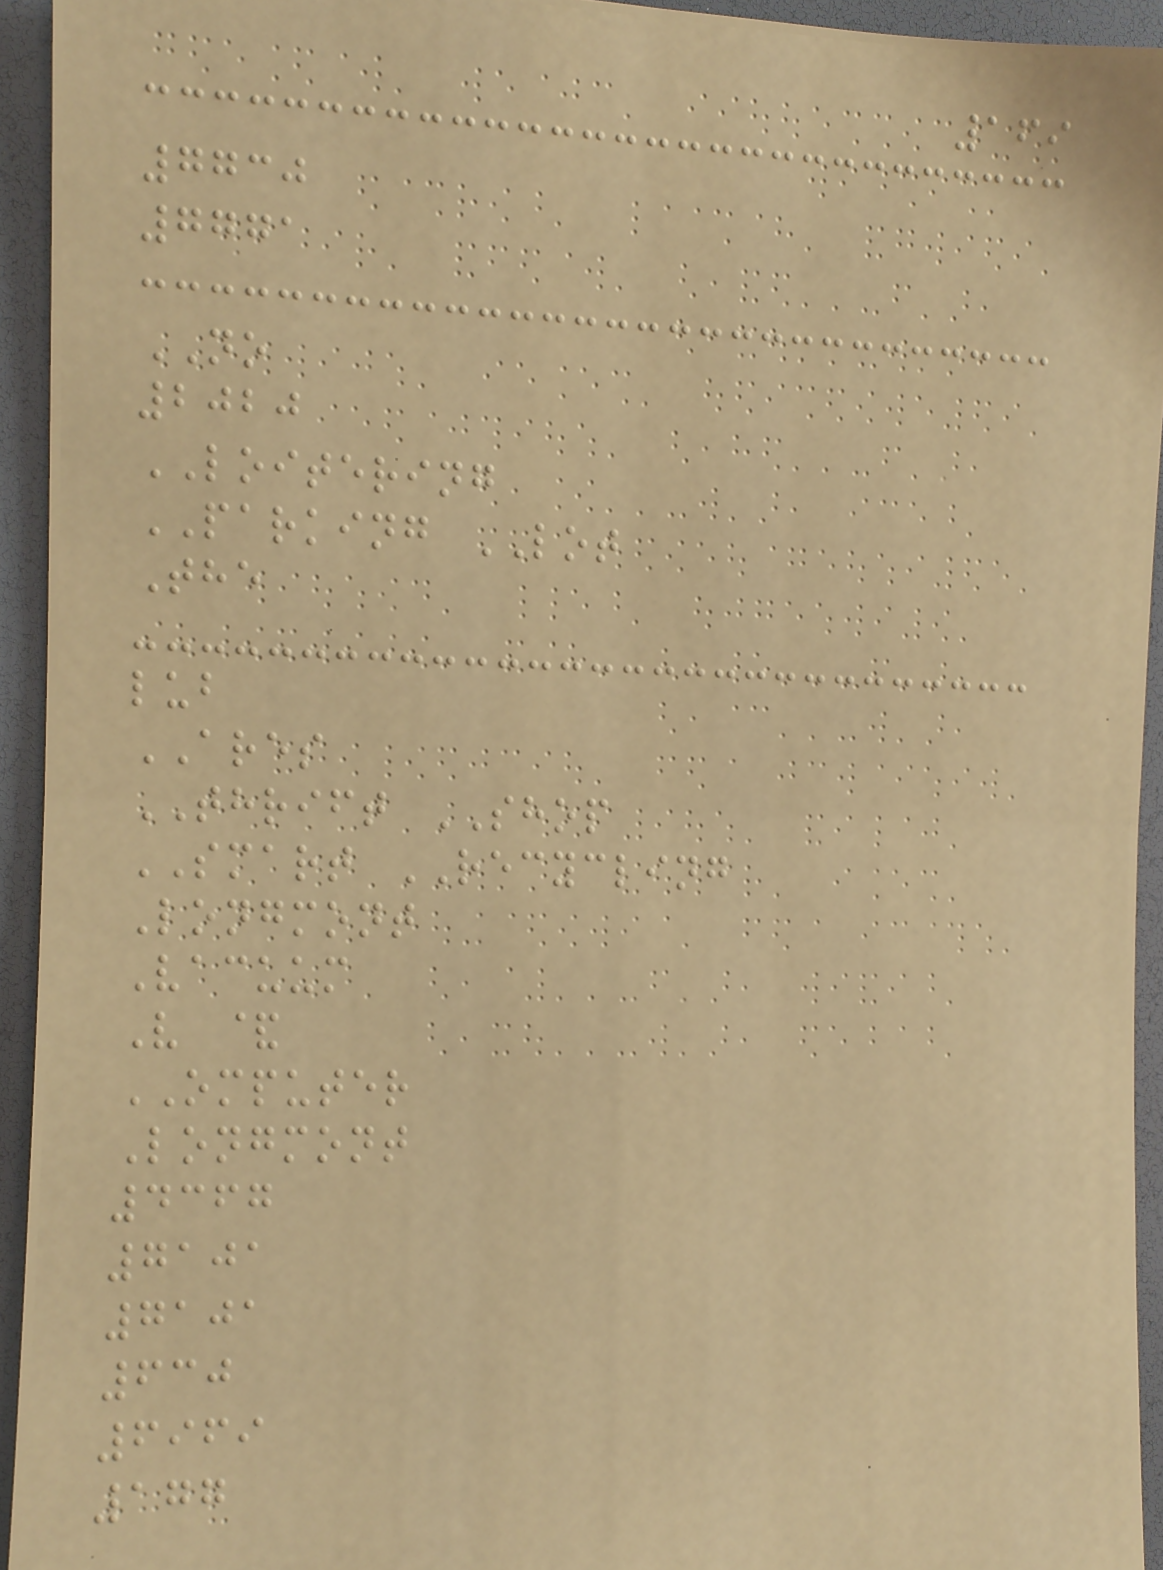169
7730
7771
NO
2020
LOITERING
PARKING LOT
The
lub
ARES
THRIFT SHOP
SMART RECYCLING
Longmont
Vacuum
V &
OMPUTER
Longmont
4367
7101
7101
630
6969
177
